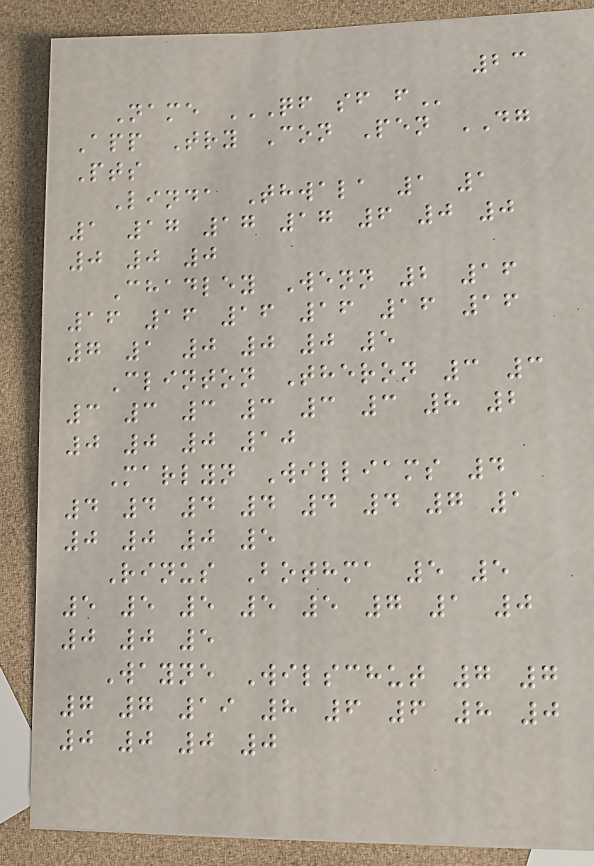23
Name QF SF F
App Try Con Pen DG
Pts
Linda Thwala 1 1
1 17 17 17 6 0 0
0 0 0
Chadley Wenn 2 16
16 16 16 16 16 16
7 1 0 0 0 5
Clinton Theron 3 3
3 3 3 3 3 3 8 2
0 0 0 10
Marlyn Williams 4
4 4 4 4 4 4 7 1
0 0 0 5
Rinus Bothma 5 5
5 5 5 5 5 7 1 0
0 0 5
Wayne Wilschut 7 7
7 7 19 8 6 6 8 0
0 0 0 0
